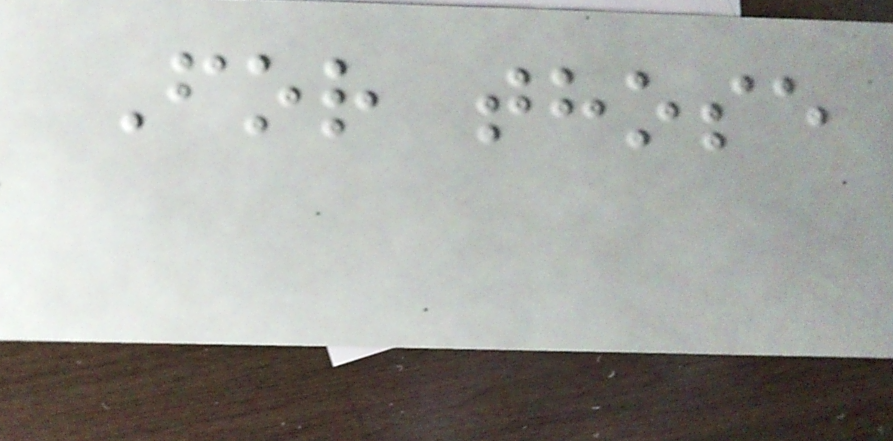For those
